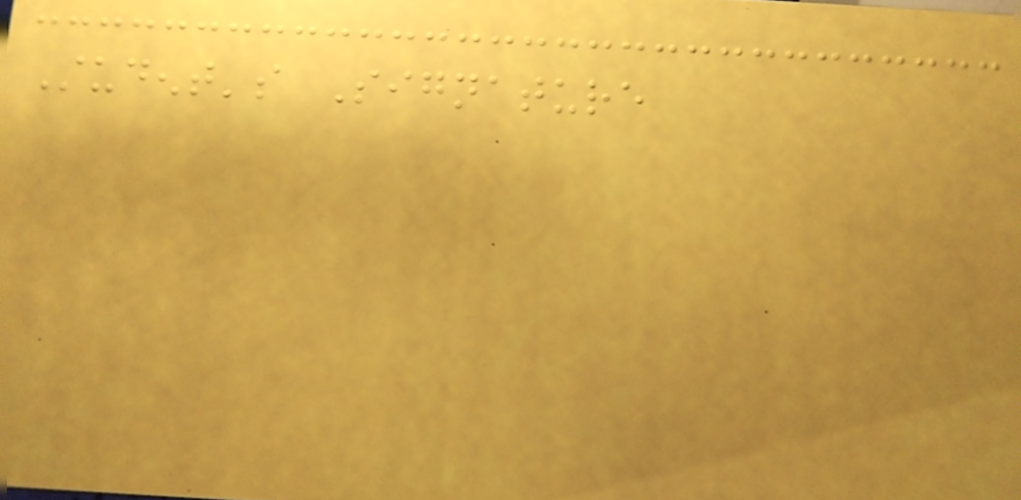Student's Signature
